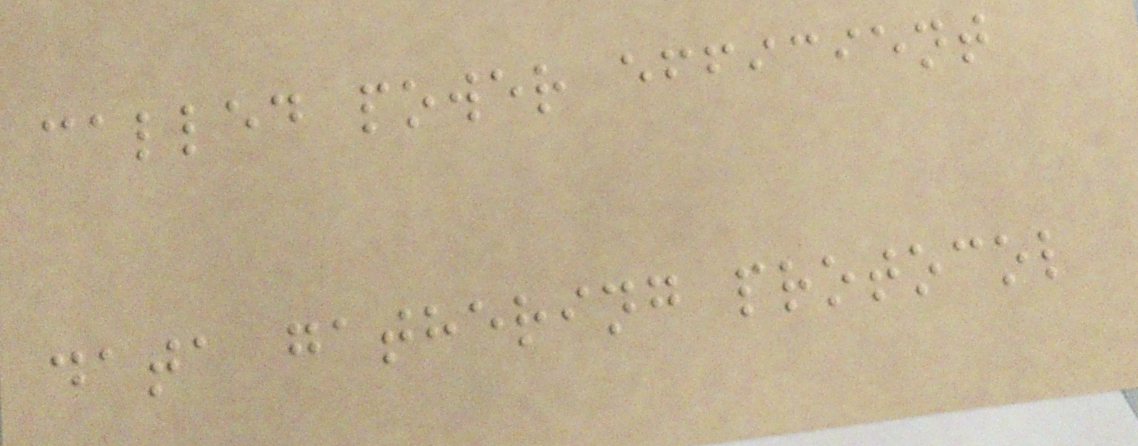called power efficient
data gathering protocol
